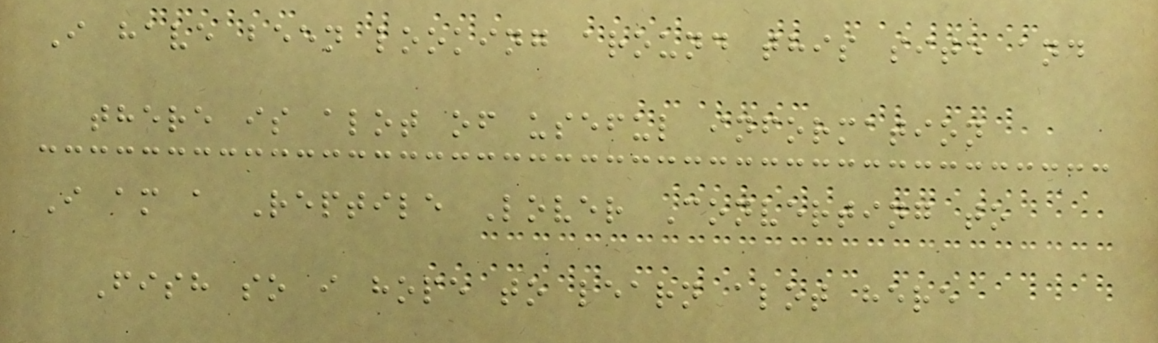I have been looking around this site and
there is alot of useful information
I am a Reptile Lover Converting to
Fish so i hope to learn alot here
